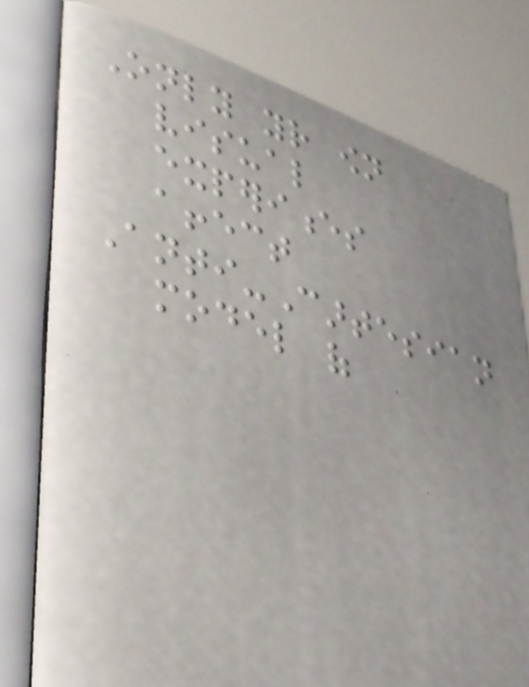Only your own
visual
experiences
affect
Anti-Cartesian
model of
